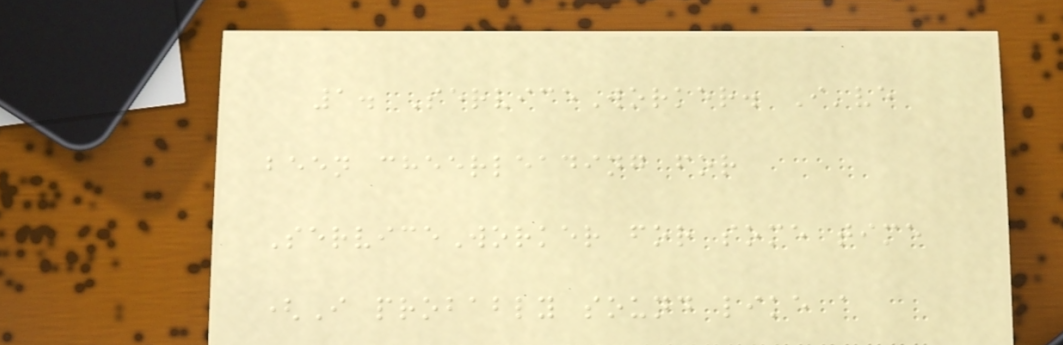1. ServiceWorker. I've
been cheerleading for
ServiceWorker for some time
(I probably sound like a
